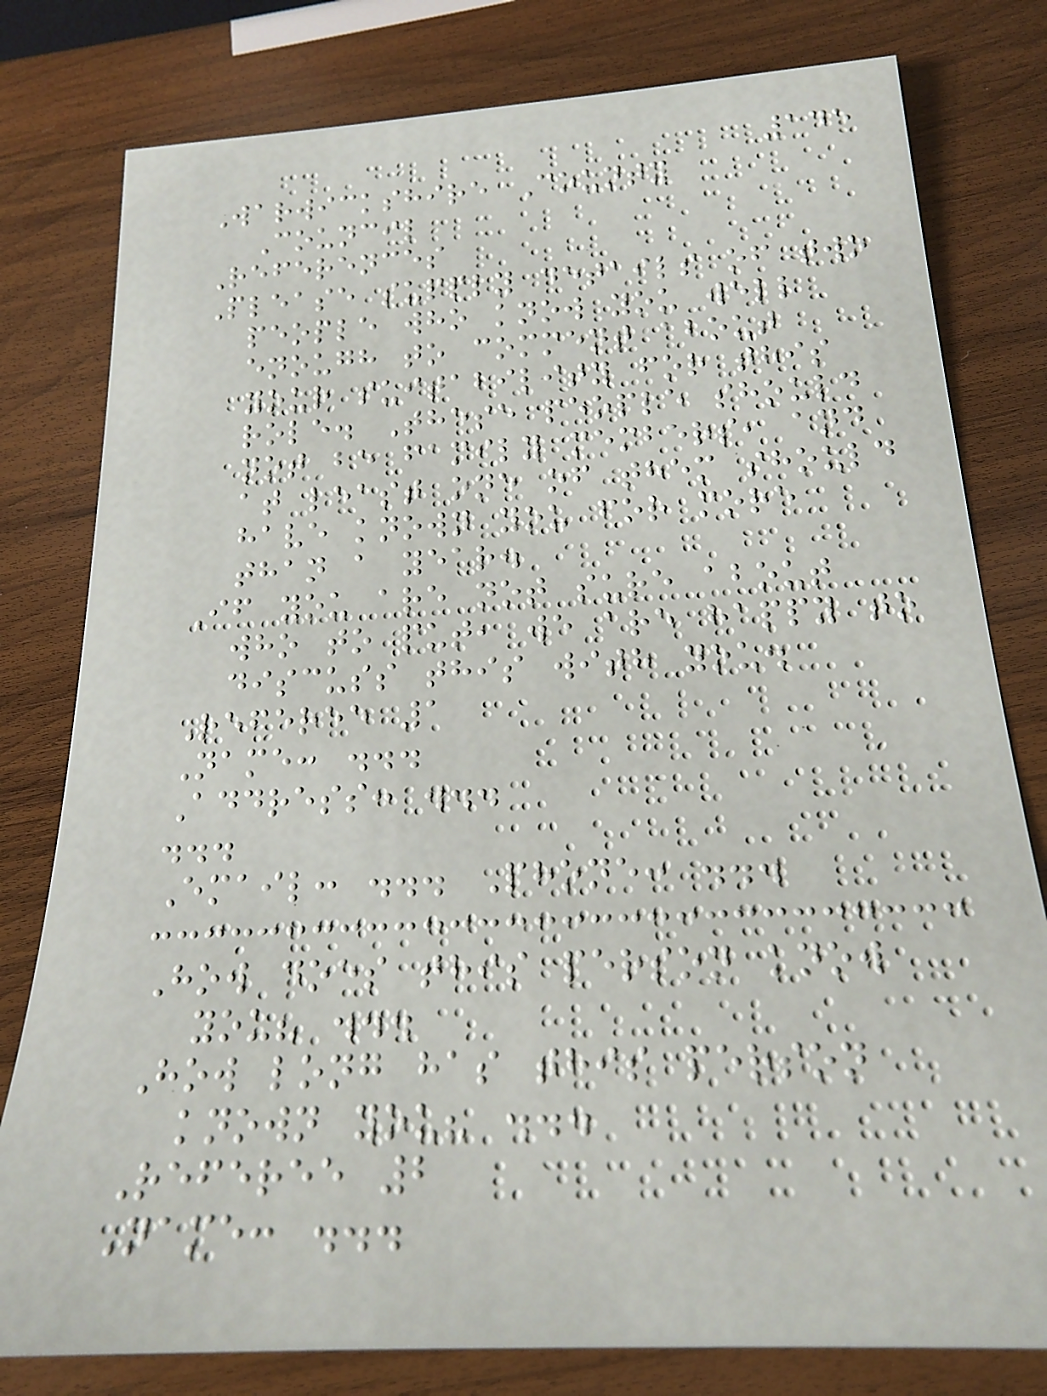145
Warwickshire County
Council
References
Please supply details of two
people who know you well
enough to comment about
your suitability for this
role. These people should
not be family members, and
at least one of them should
have known you for more
than a year.
If you are not sure about
who to put, we are happy to
discuss this with you.
Referee 1
Name: ...
Address: ...
...
Email: ... Phone: ...
How does this person know
you? ...
How long has this person
known you? ...
Referee 2
Name: ...
